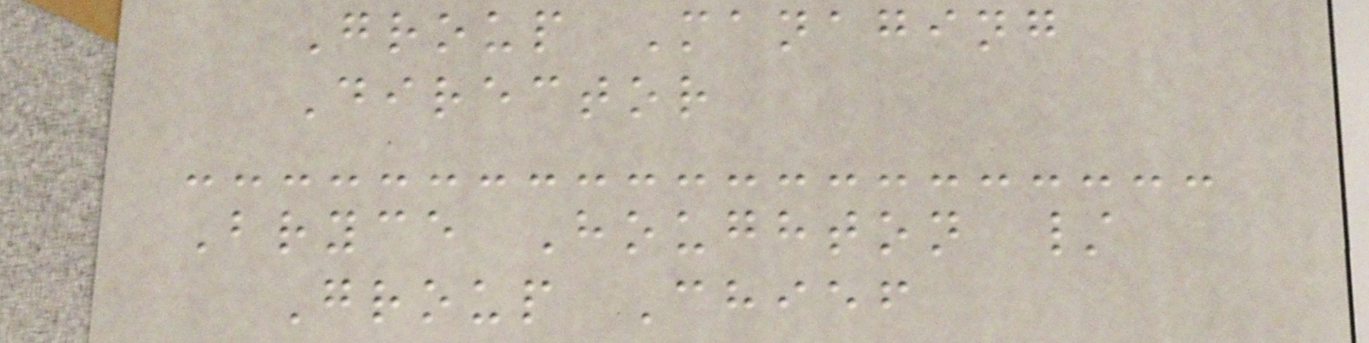Group Managing
Director
Bryce Houghton /
Group Chief
